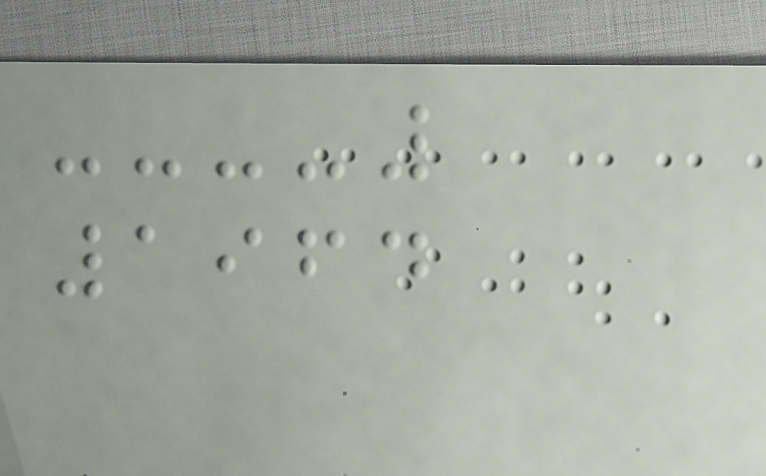1964
